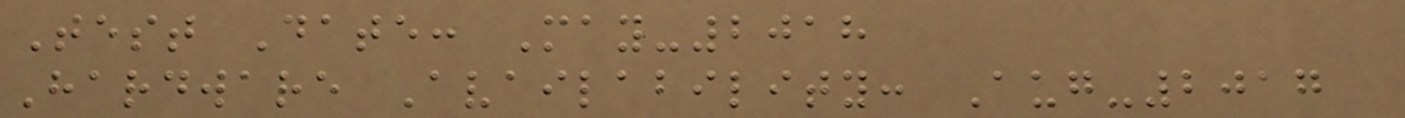Test Date: May-2018
Hardware Availability: Aug-2017
